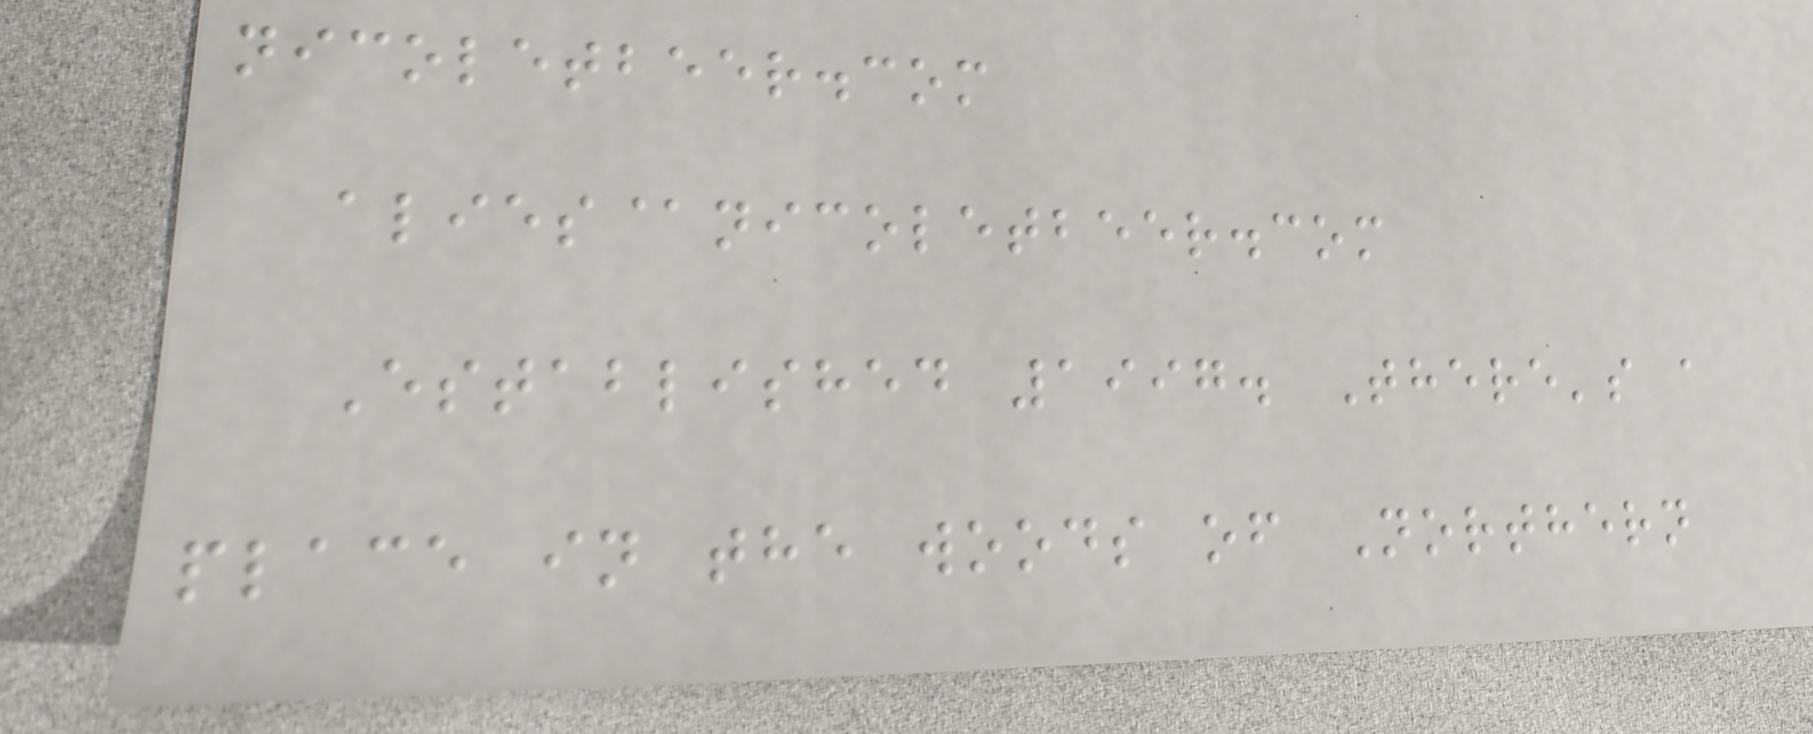nicoletbeer.com
alies@nicoletbeer.com
Established 1997. There's a
place in the woods of Northern
